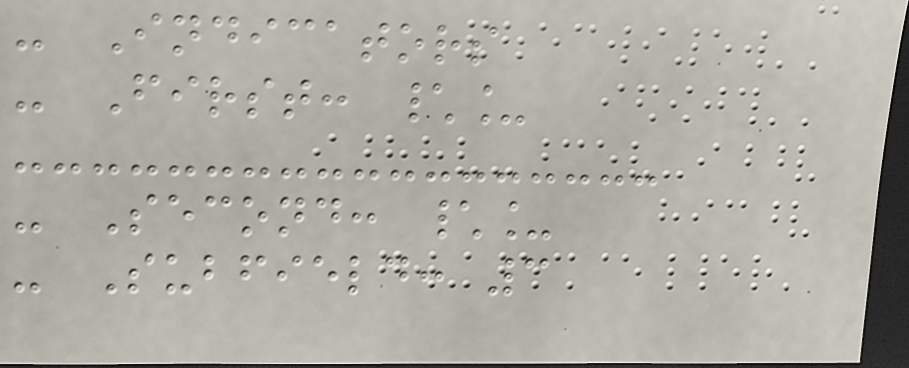- Indicators
- First: \_
- Second: \_
- Subfield: 3
